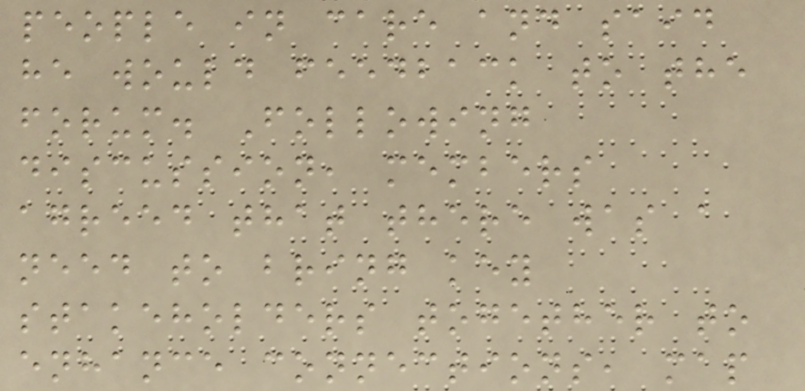people in care and said
he would feedback to the
forum. Following
discussion, members
agreed that there was a
need to bring key
stakeholders together to
enhance connections, map
